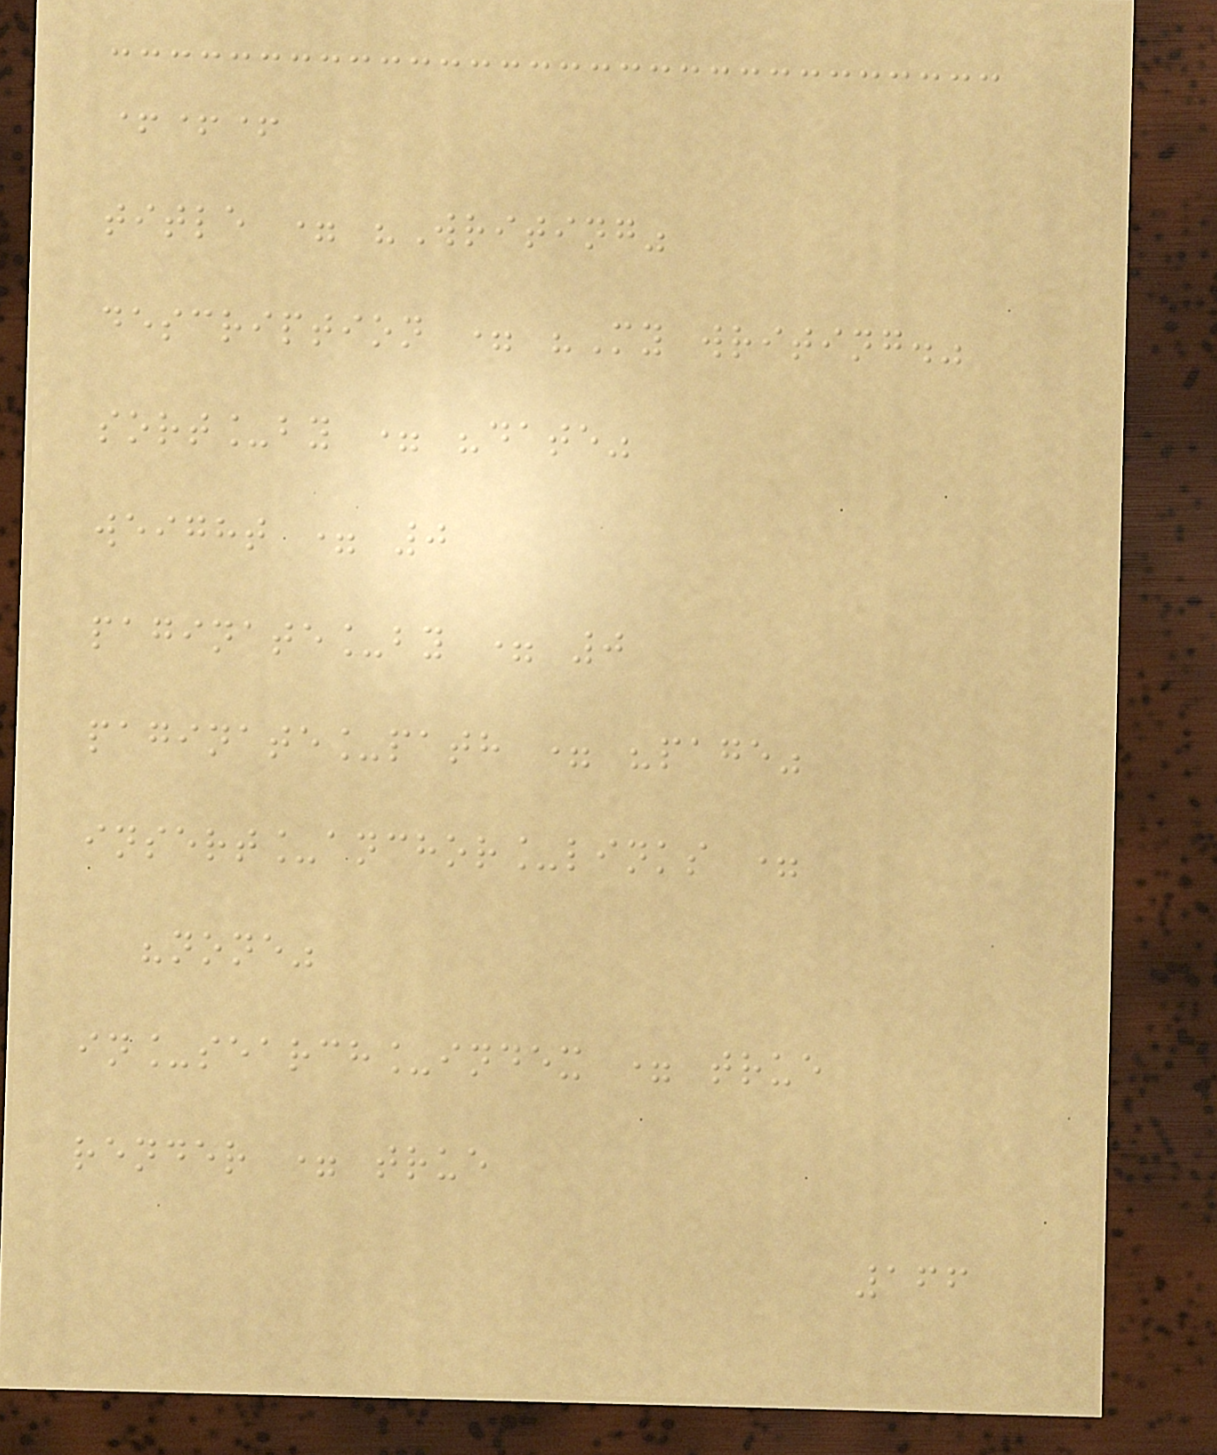+++
title = "Writing"
description = "My writing."
sort_by = "date"
weight = 0
paginate_by = 0
paginate_path = "page"
insert_anchor_links =
"none"
in_search_index = true
render = true
166
